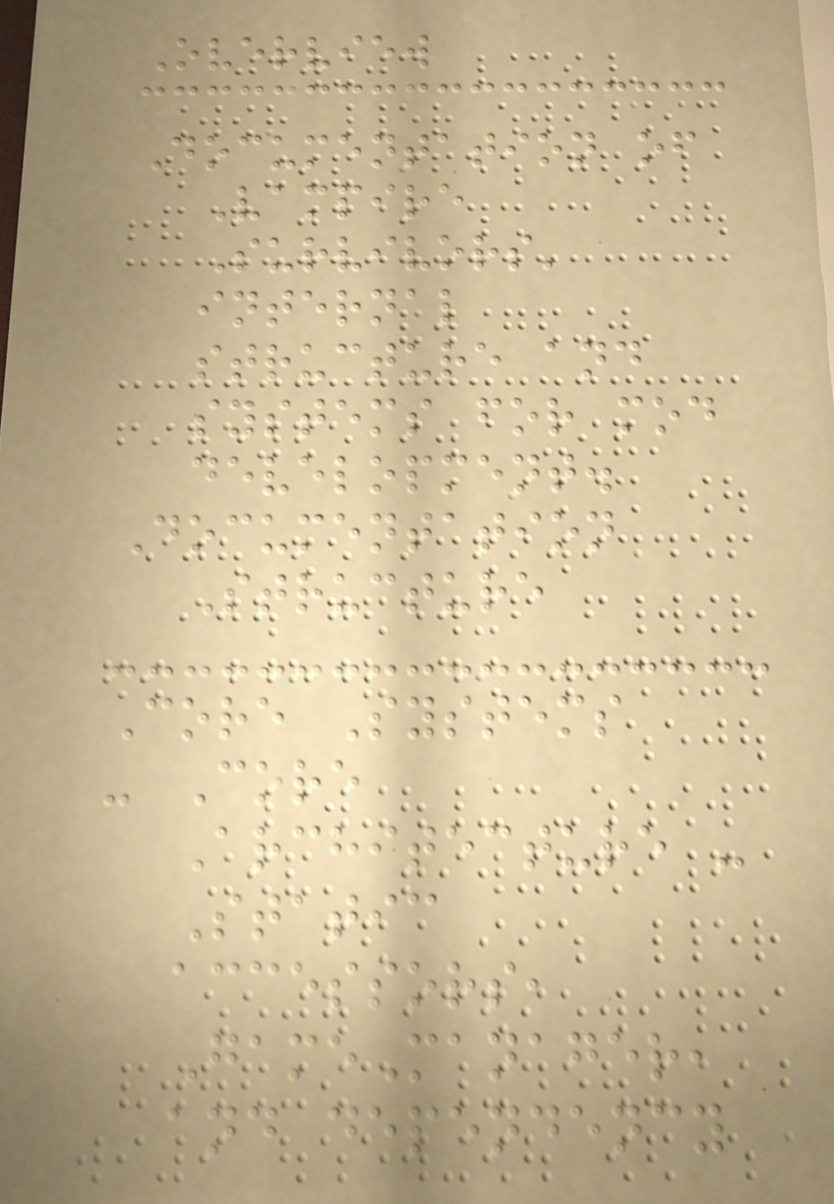Overview
Documentation of
Vampire
Survivors'
internal
structure and
systems for mod
development.
Documentation
Structure
Core Systems
- Core
Architecture -
Static
accessors,
GameManager,
and dependency
